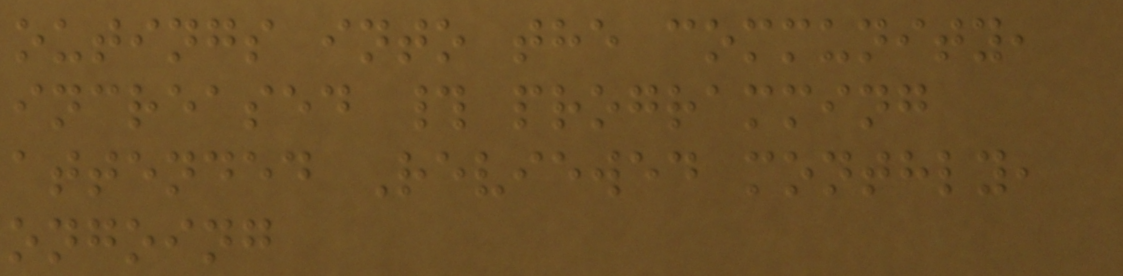outings into the community,
increased # programming
attended Reviewed monthly,
ongoing
